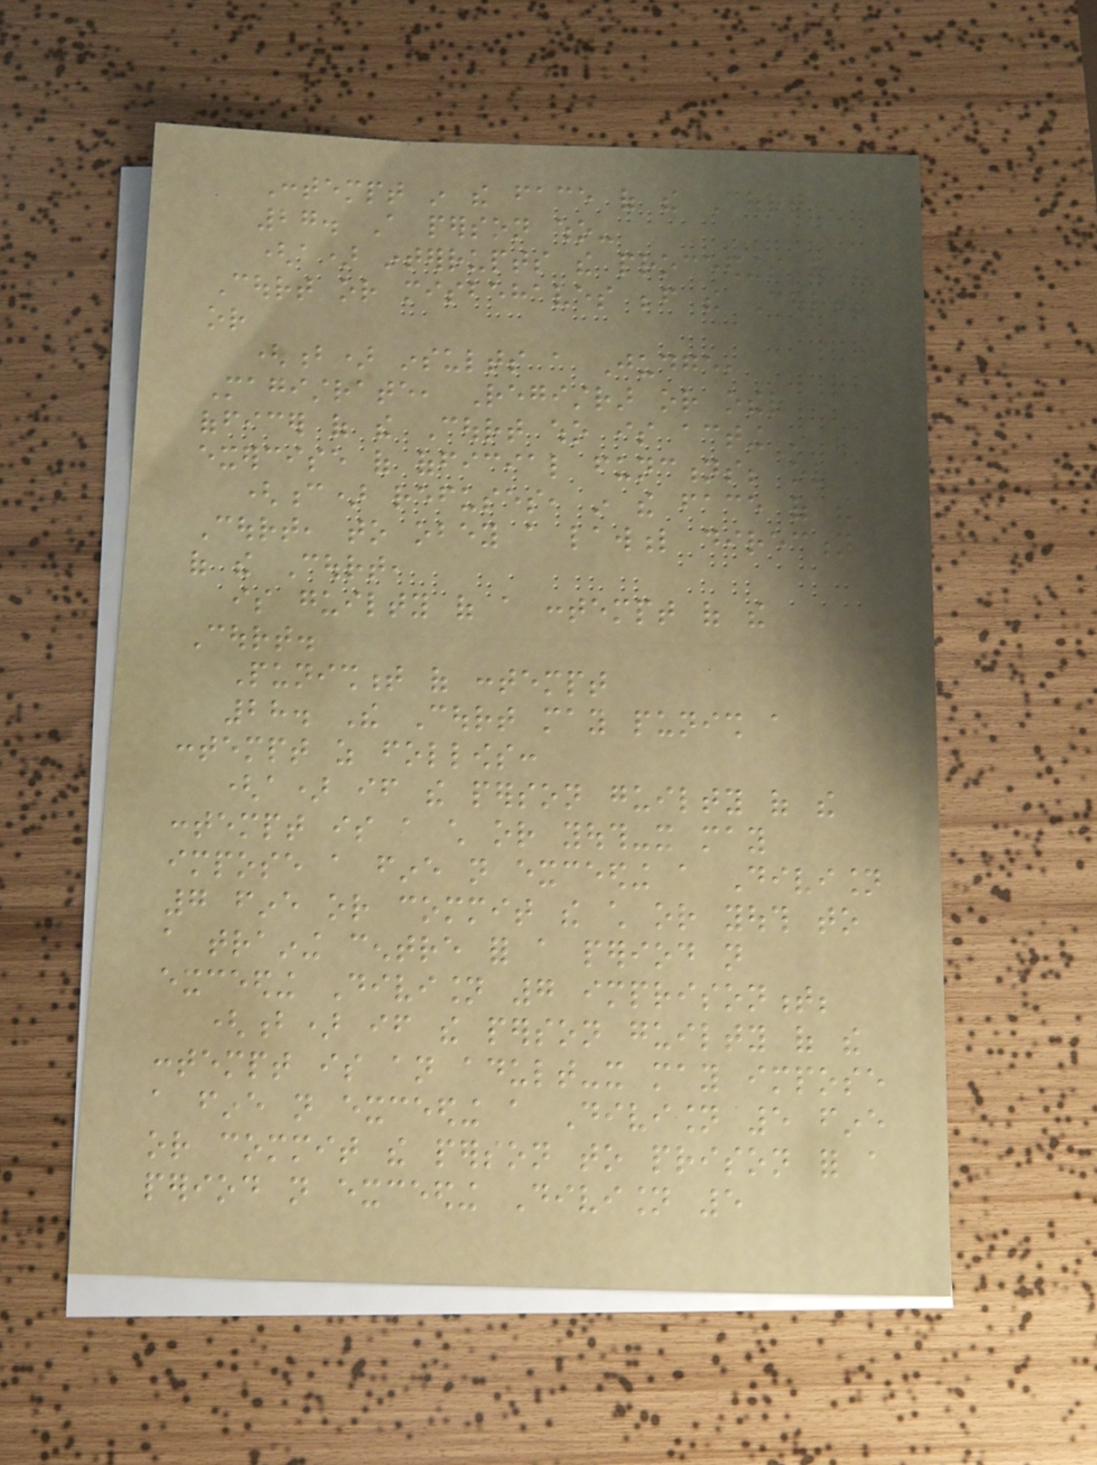Contempt in the face of the Court
27. A person who-
(a) interrupts the proceedings of the
Court or misbehaves before the Court;
or
(b) insults a Judge,
Magistrate, Registrar or other
officer of the Court who is acting in the
exercise of official functions; or
(c) refuses, in the face of the
Court, to obey a lawful direction
of the Court,
is guilty of a contempt of the
Court.
Punishment of contempt
28. The Court may punish a
contempt as follows:
(a) if the person guilty of the
contempt is a child or youth-it may
impose a fine not exceeding a Division
7 fine or commit the child or youth to
a training centre for a period not
exceeding Division 7 imprisonment;
(b) if the person guilty of the
contempt is an adult-it may impose
a fine not exceeding a Division 5 fine
or commit the person to prison for a
period not exceeding Division 5
